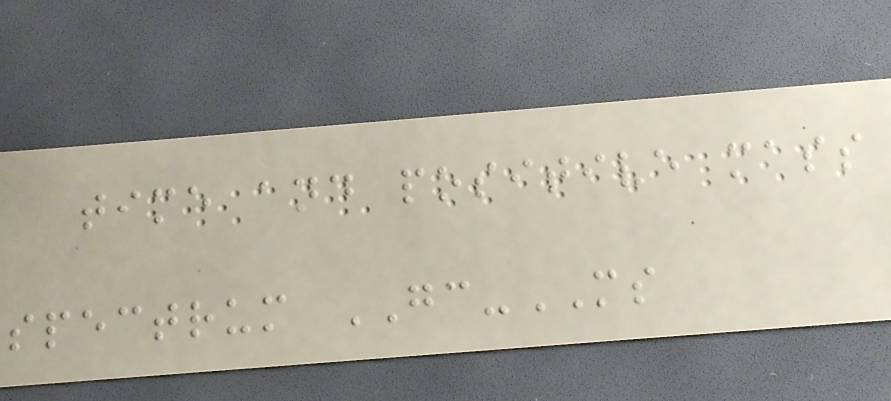time and positive mass
spectrum GC-MS
